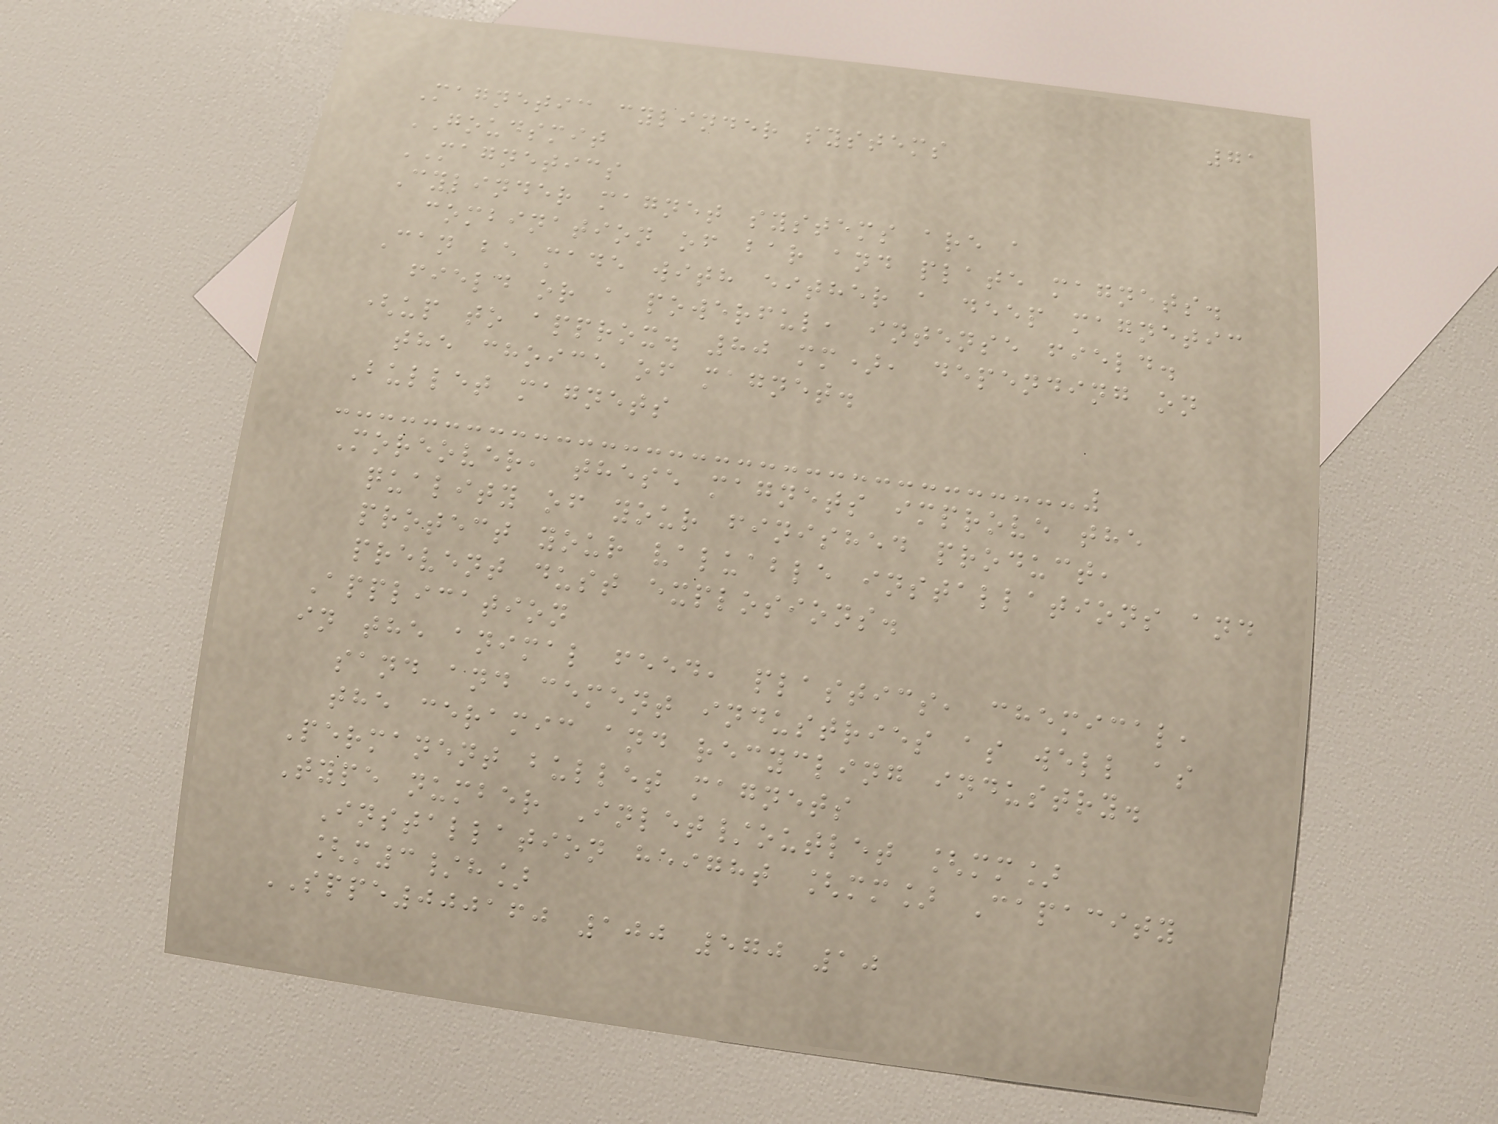71
Magnetic cylinder systems
GOUDSMIT
MAGNETICS
Cylinder magnet systems are a
combination of bar and plate magnets.
Can be made with either a deep magnetic
field or a powerful, intense field.
(up to approx. 80 mm), depending on
the choice of magnet.
Bullet magnets
Moreover, these magnets improve the
quality of your finished product,
protect your valuable installations and
prevent dust explosions.
Application
in the animal feed, plastics, chemical,
sand and cement industries as well as
the ceramic and recycling industry.
Permanent bullet magnets
Type number Inlet/outlet [mm]
Installation height [mm] Capacity
[m3/h]
SPPE000160 100 570 10
